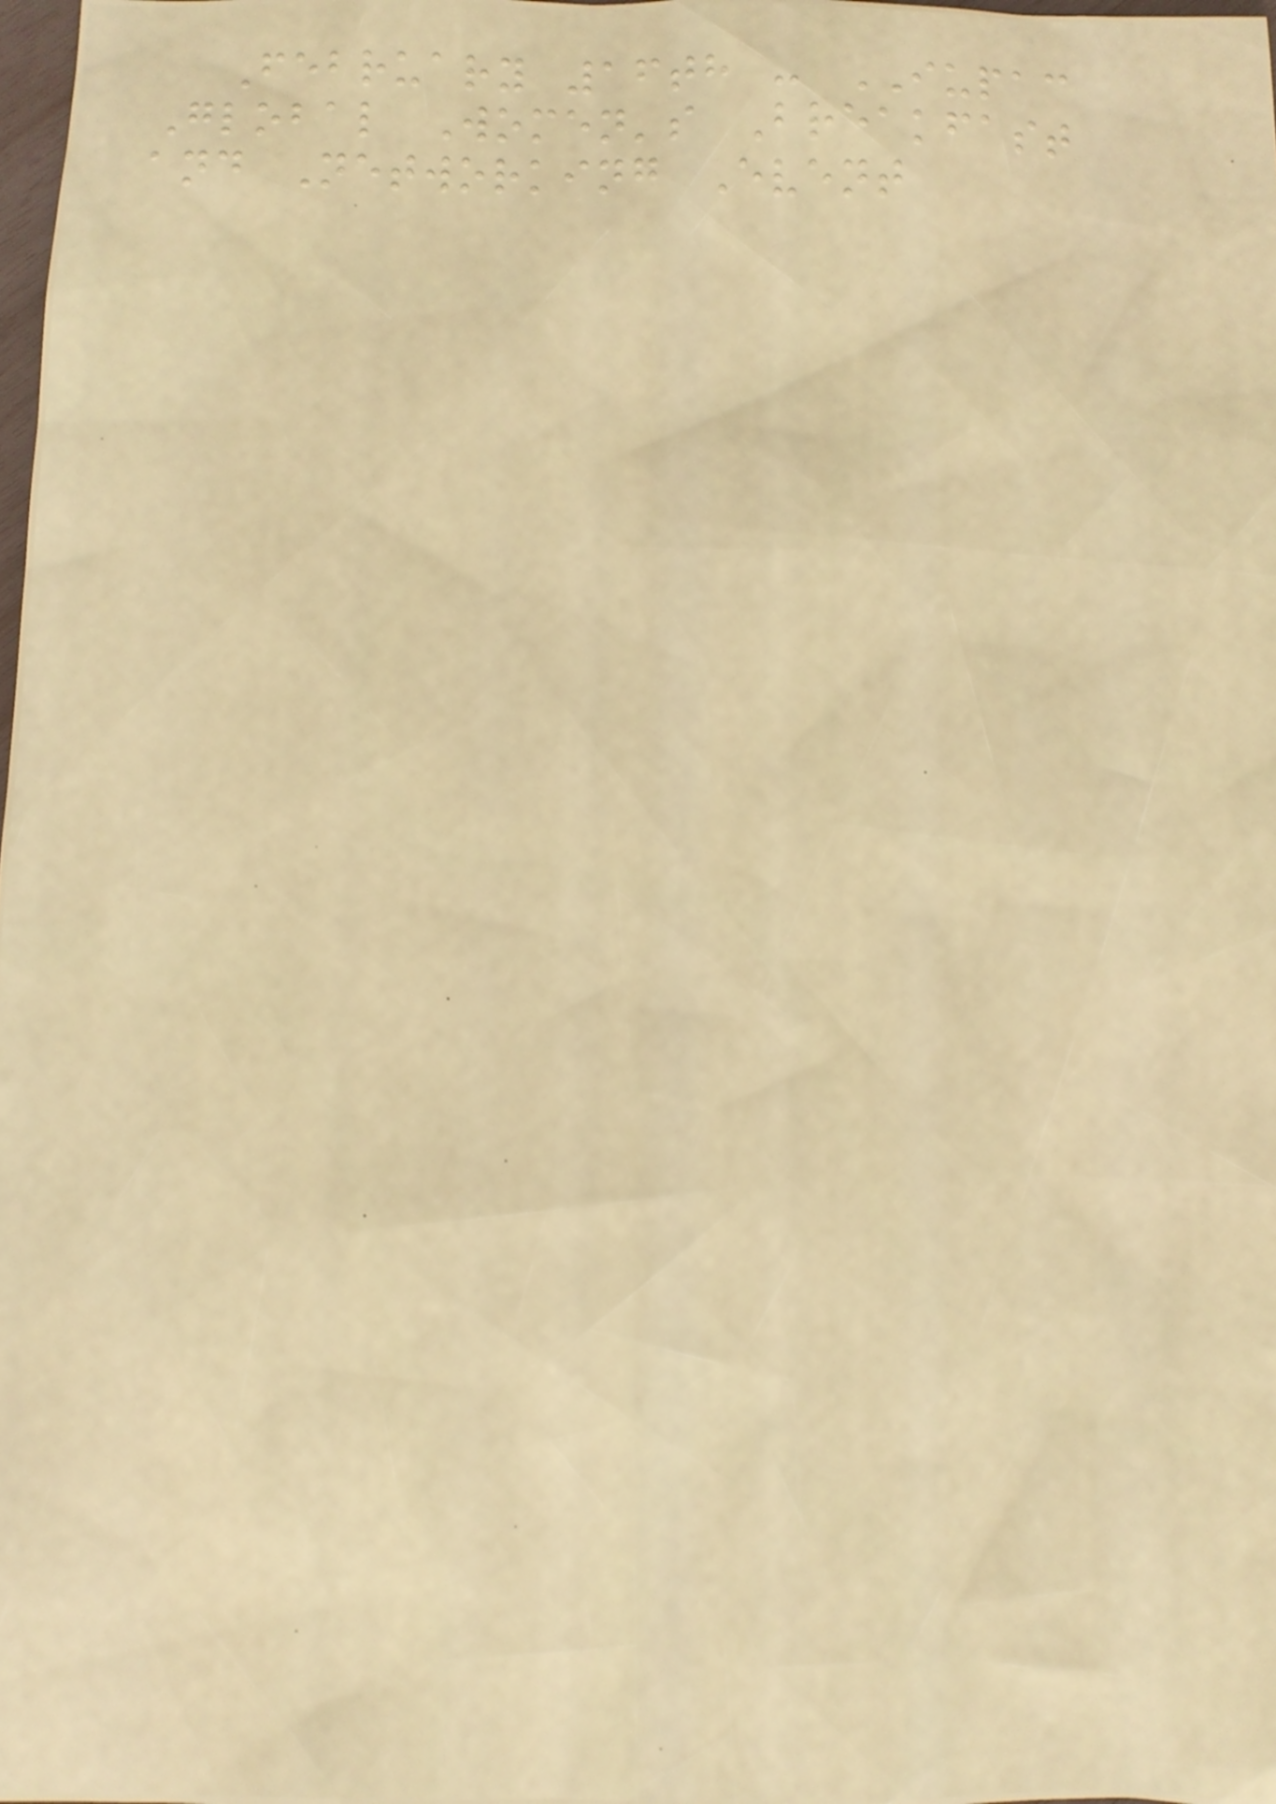February 16th - IUPAC
Global Women's Breakfast
and Networking Event
